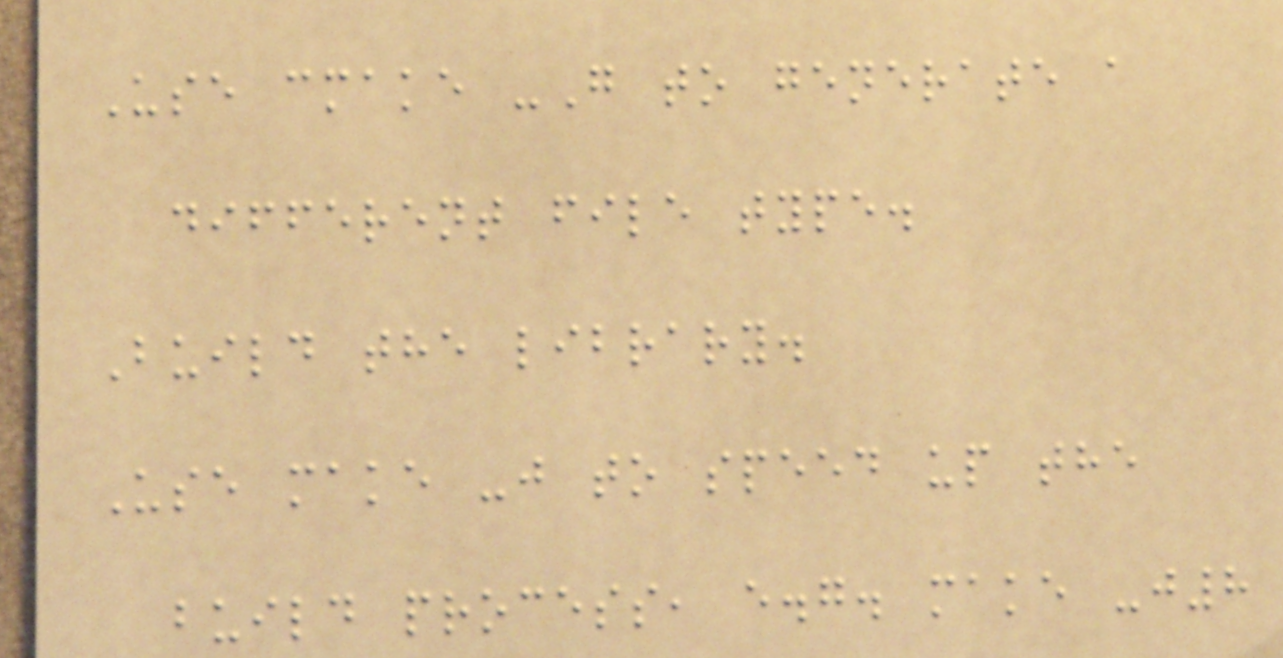Use cmake -G to generate a
different file type.
Build the library.
Use make -j to speed up the
build process, e.g. make -j8
